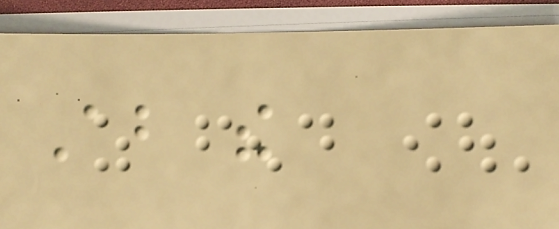About the
